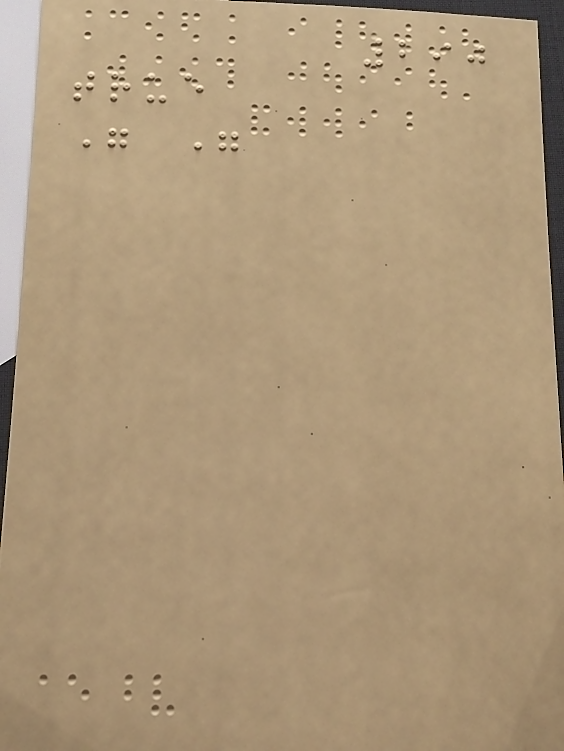290
true
" "
